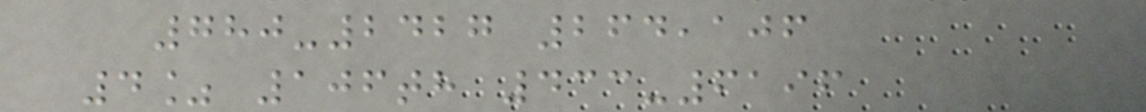780-2427 264,106
4% 106th 433-6196
